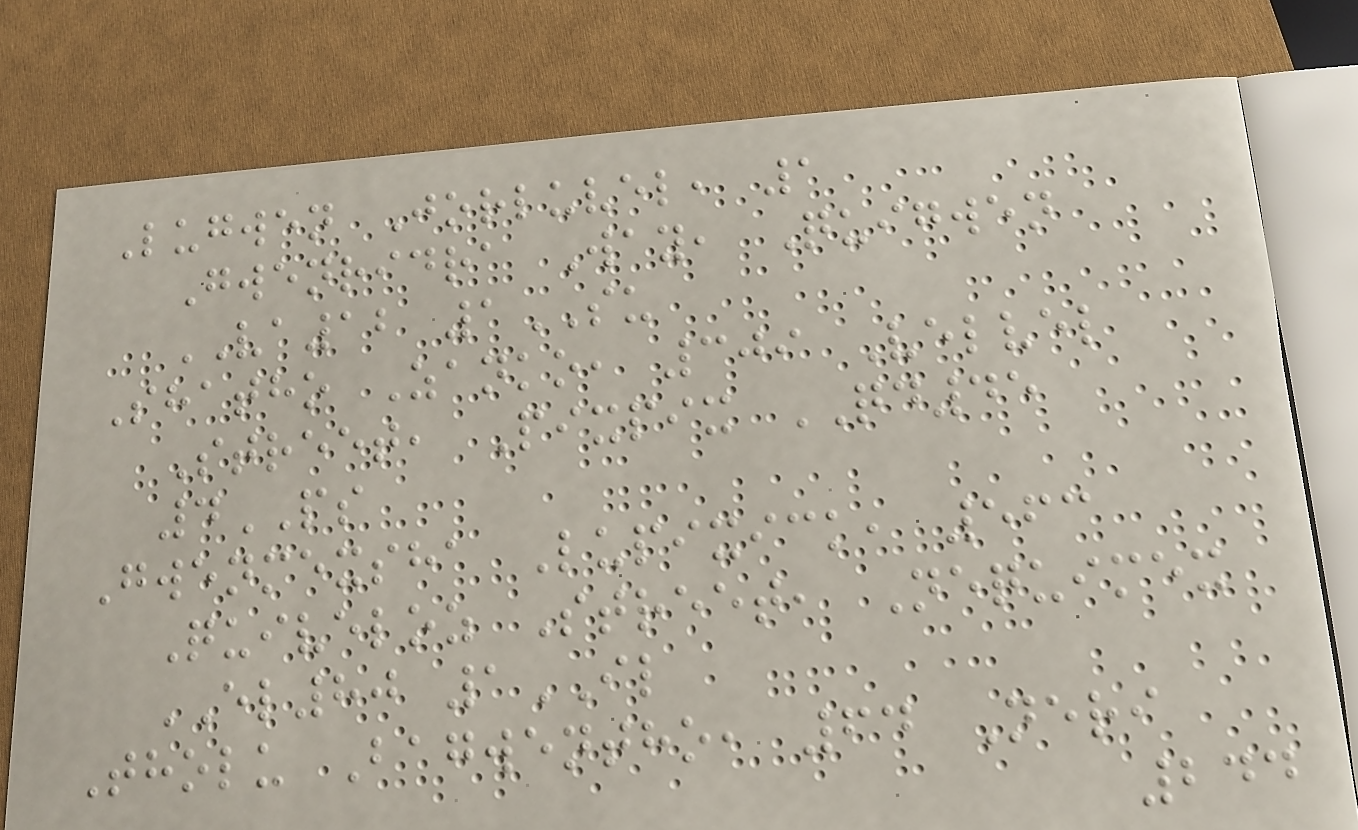Lugwen Jorluvel, 1
Gwenridra Way, Quigwen
VA12 1SU
Shatho Zanko, 309 Velvel
Street, Pixpix QD45
4PS
Gwenmexsha Lupixick, 563
Quiveloz Street, Nequimex
EL80 1IL
Tholu Bagwentho, 64 Neri
244
